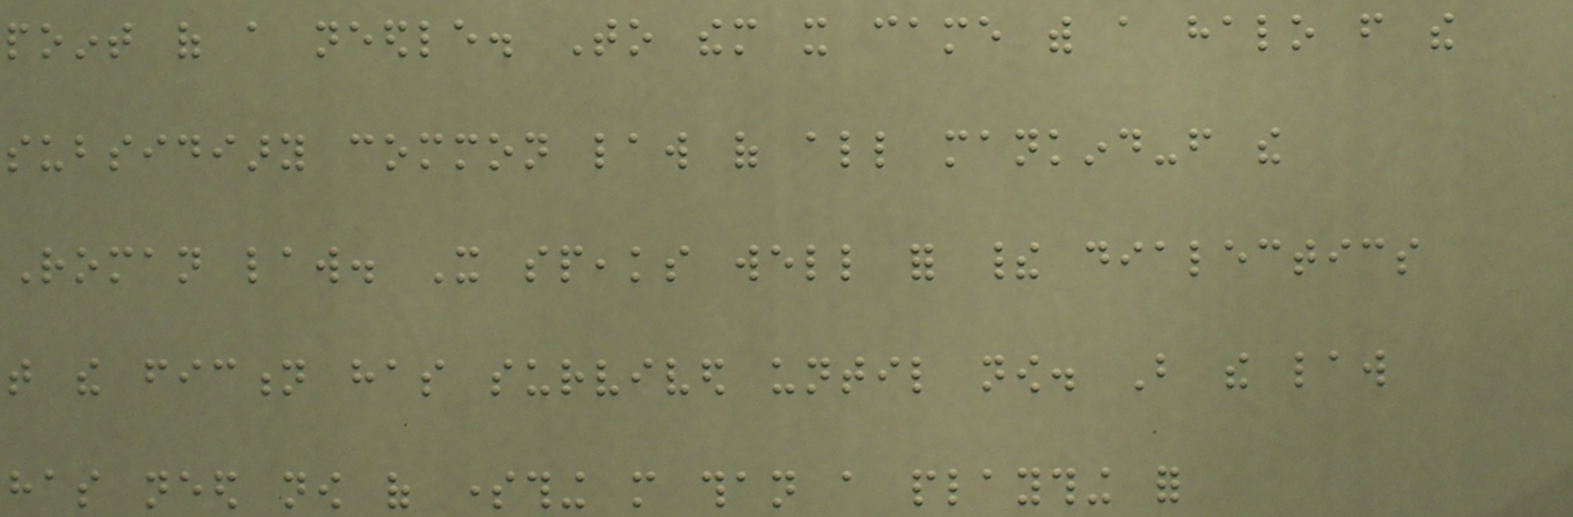point of a needle. To them it came with a halo from the
subsidiary common law of all mankind-from the
Roman law. It speaks well for their dialectics
that the fiction has survived until now. But the law
has need now of something more than a plaything for
